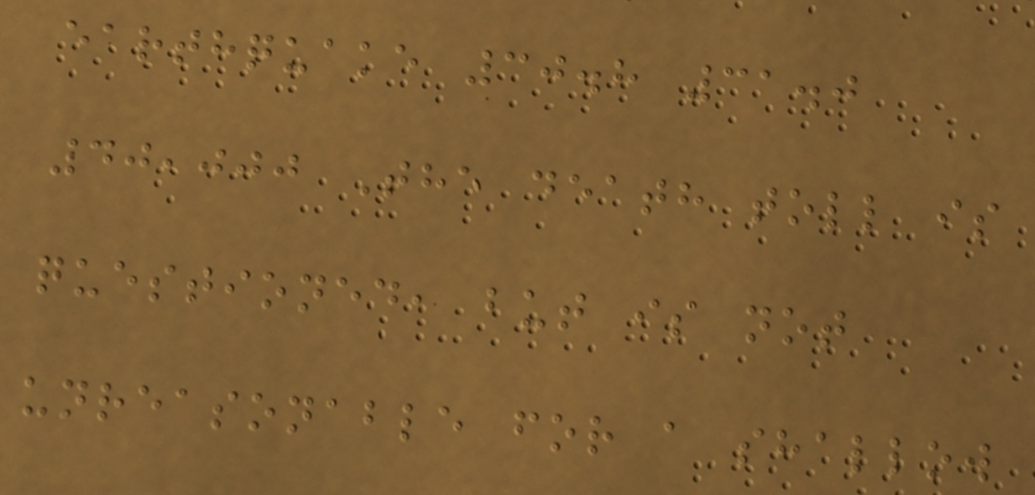earthquake 30.8 31.0
40,000 The death toll is
questioned, but is not
unreasonable for a shallow
